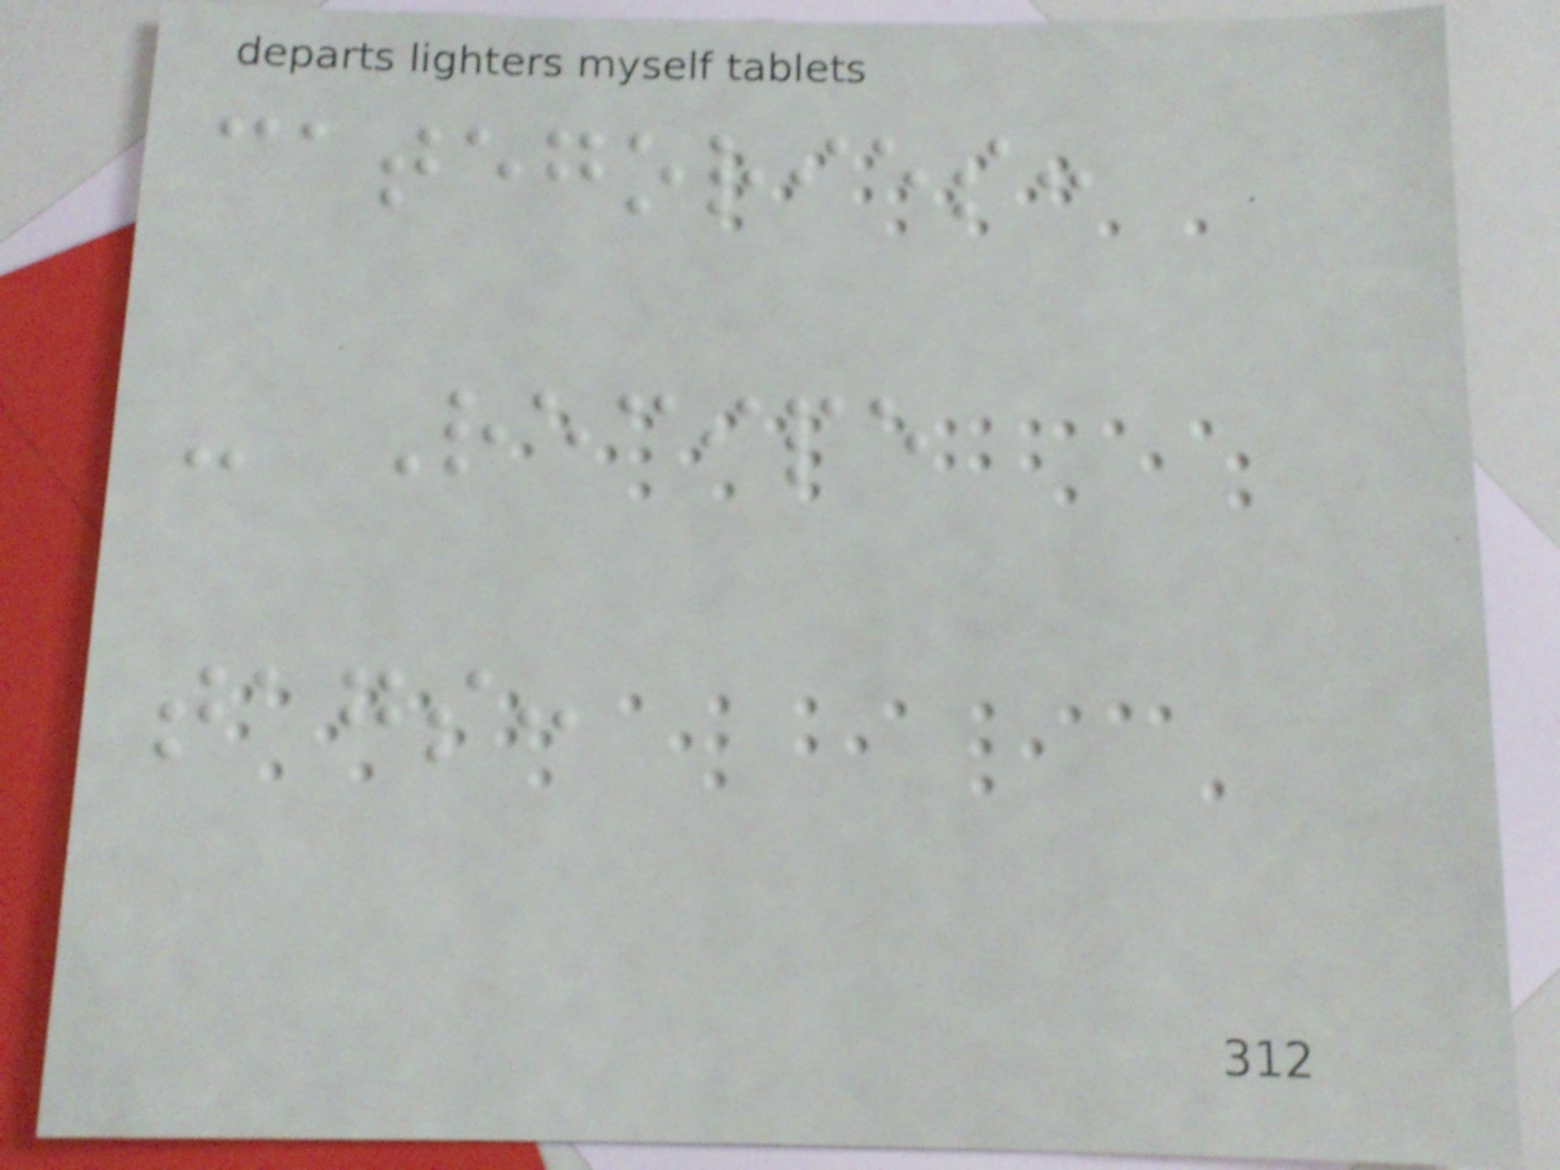categories:
- Recipe
tags:
